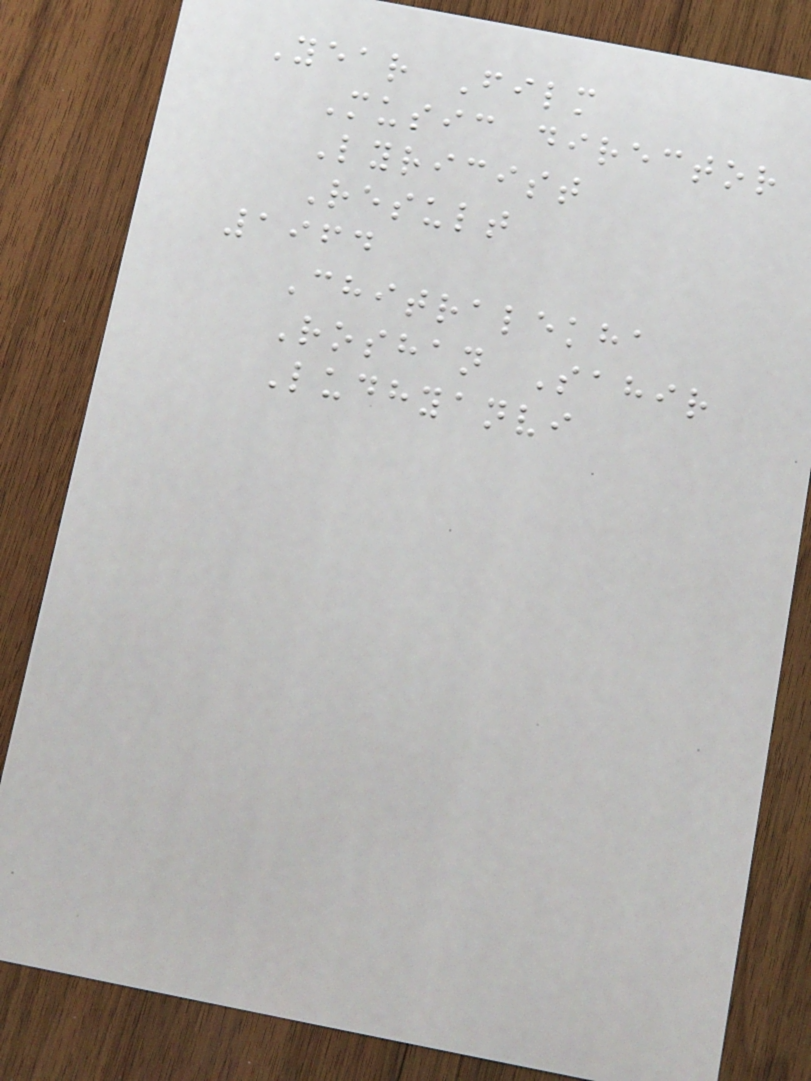Year Film
Music director
Lyricist
Result
1964
Chitralekha
Roshan Sahir
Ludhyanvi
